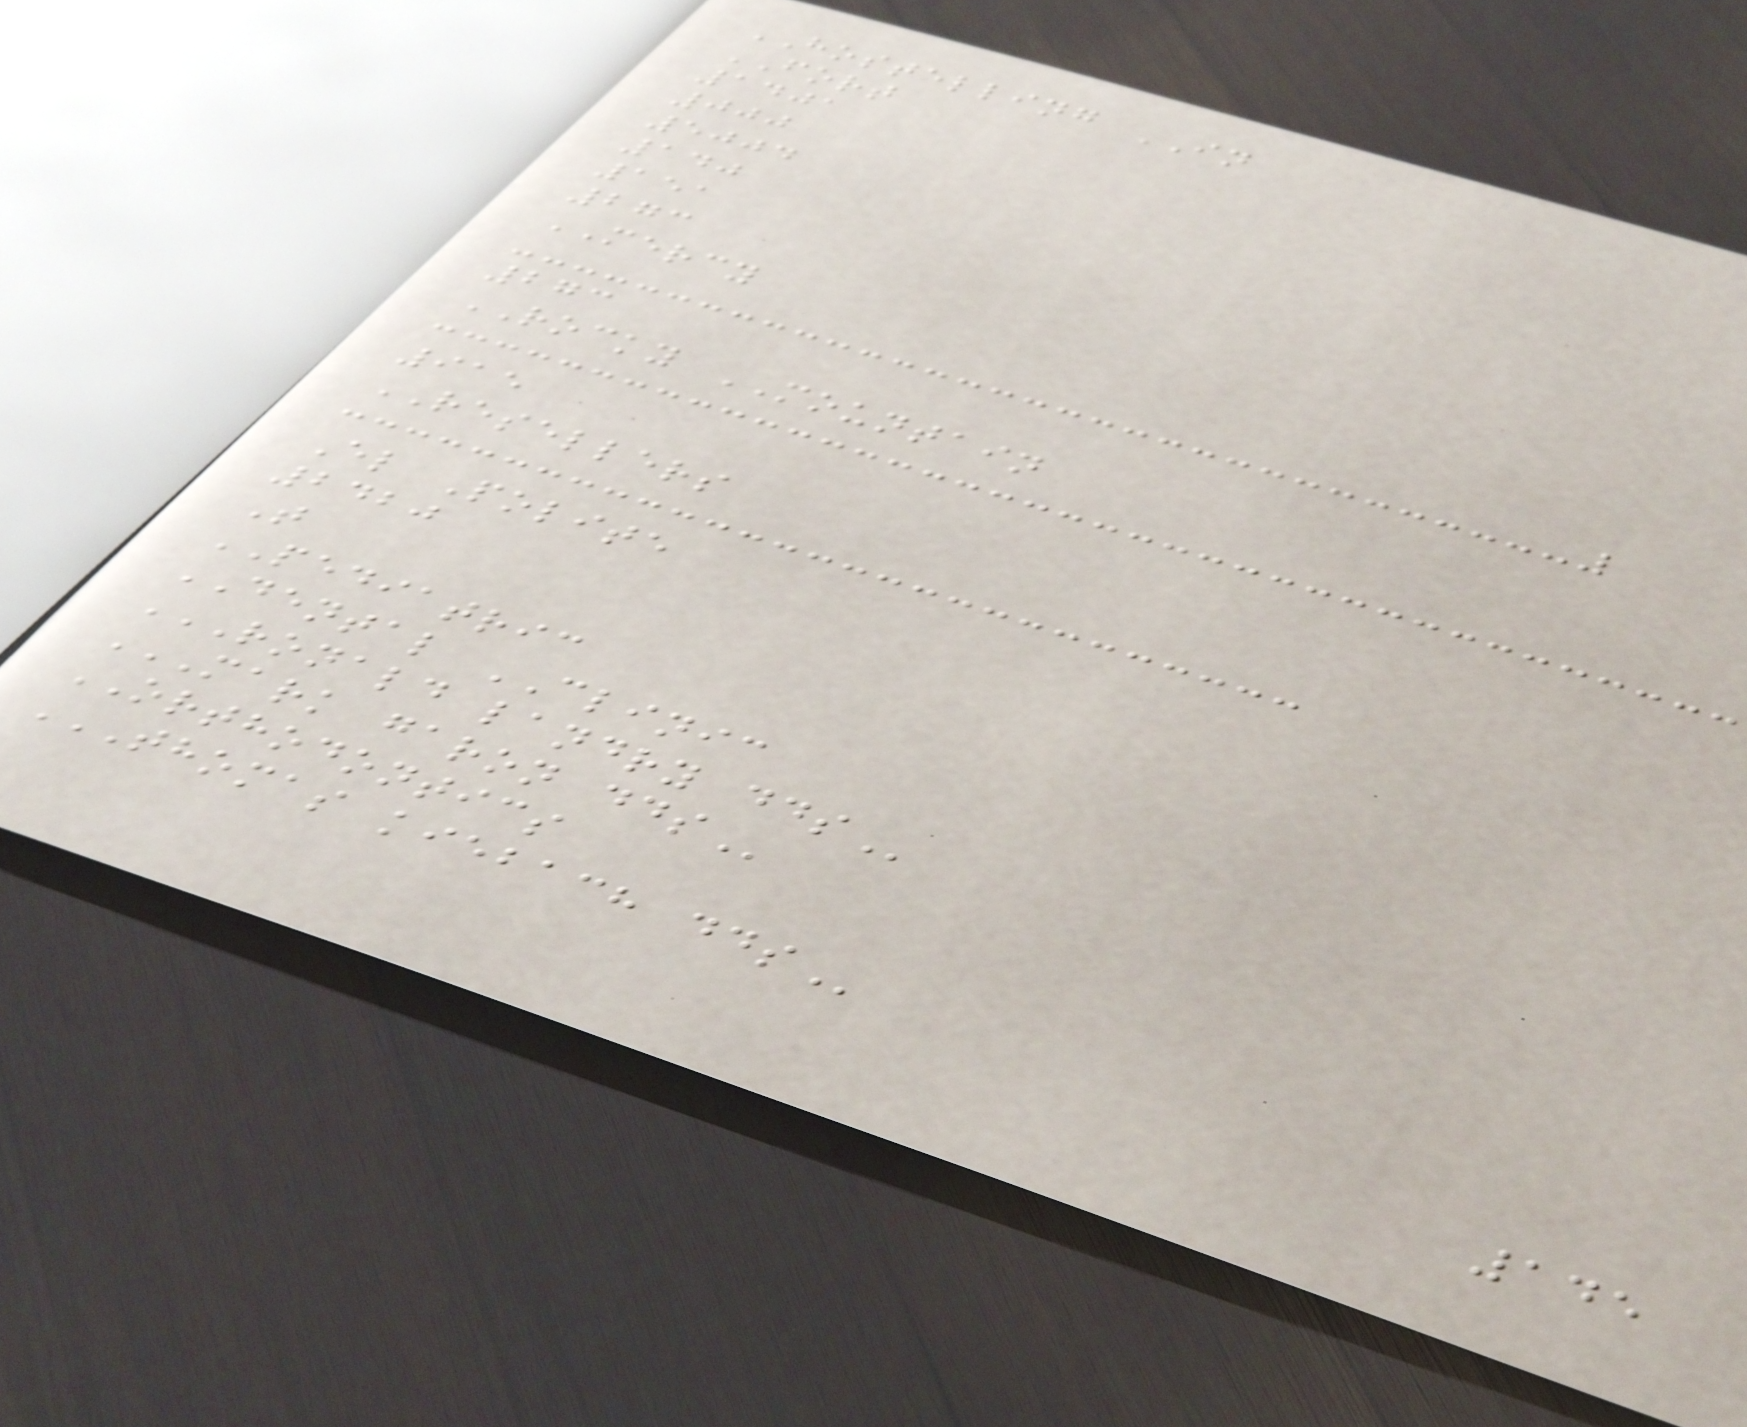HOSTELLING IN
FORT
1401
000
5004
140
151
273
MERCY
273
ROCKY MOUNTAIN
915
RESELLERS
El Polite
2420
T
PEDIATRIC
DENTAL CLINIC
RONALD LANDRY DDS
MARK GARON DDS
ORTHODONTICS
THOMAS KIEBACH DDS
145
